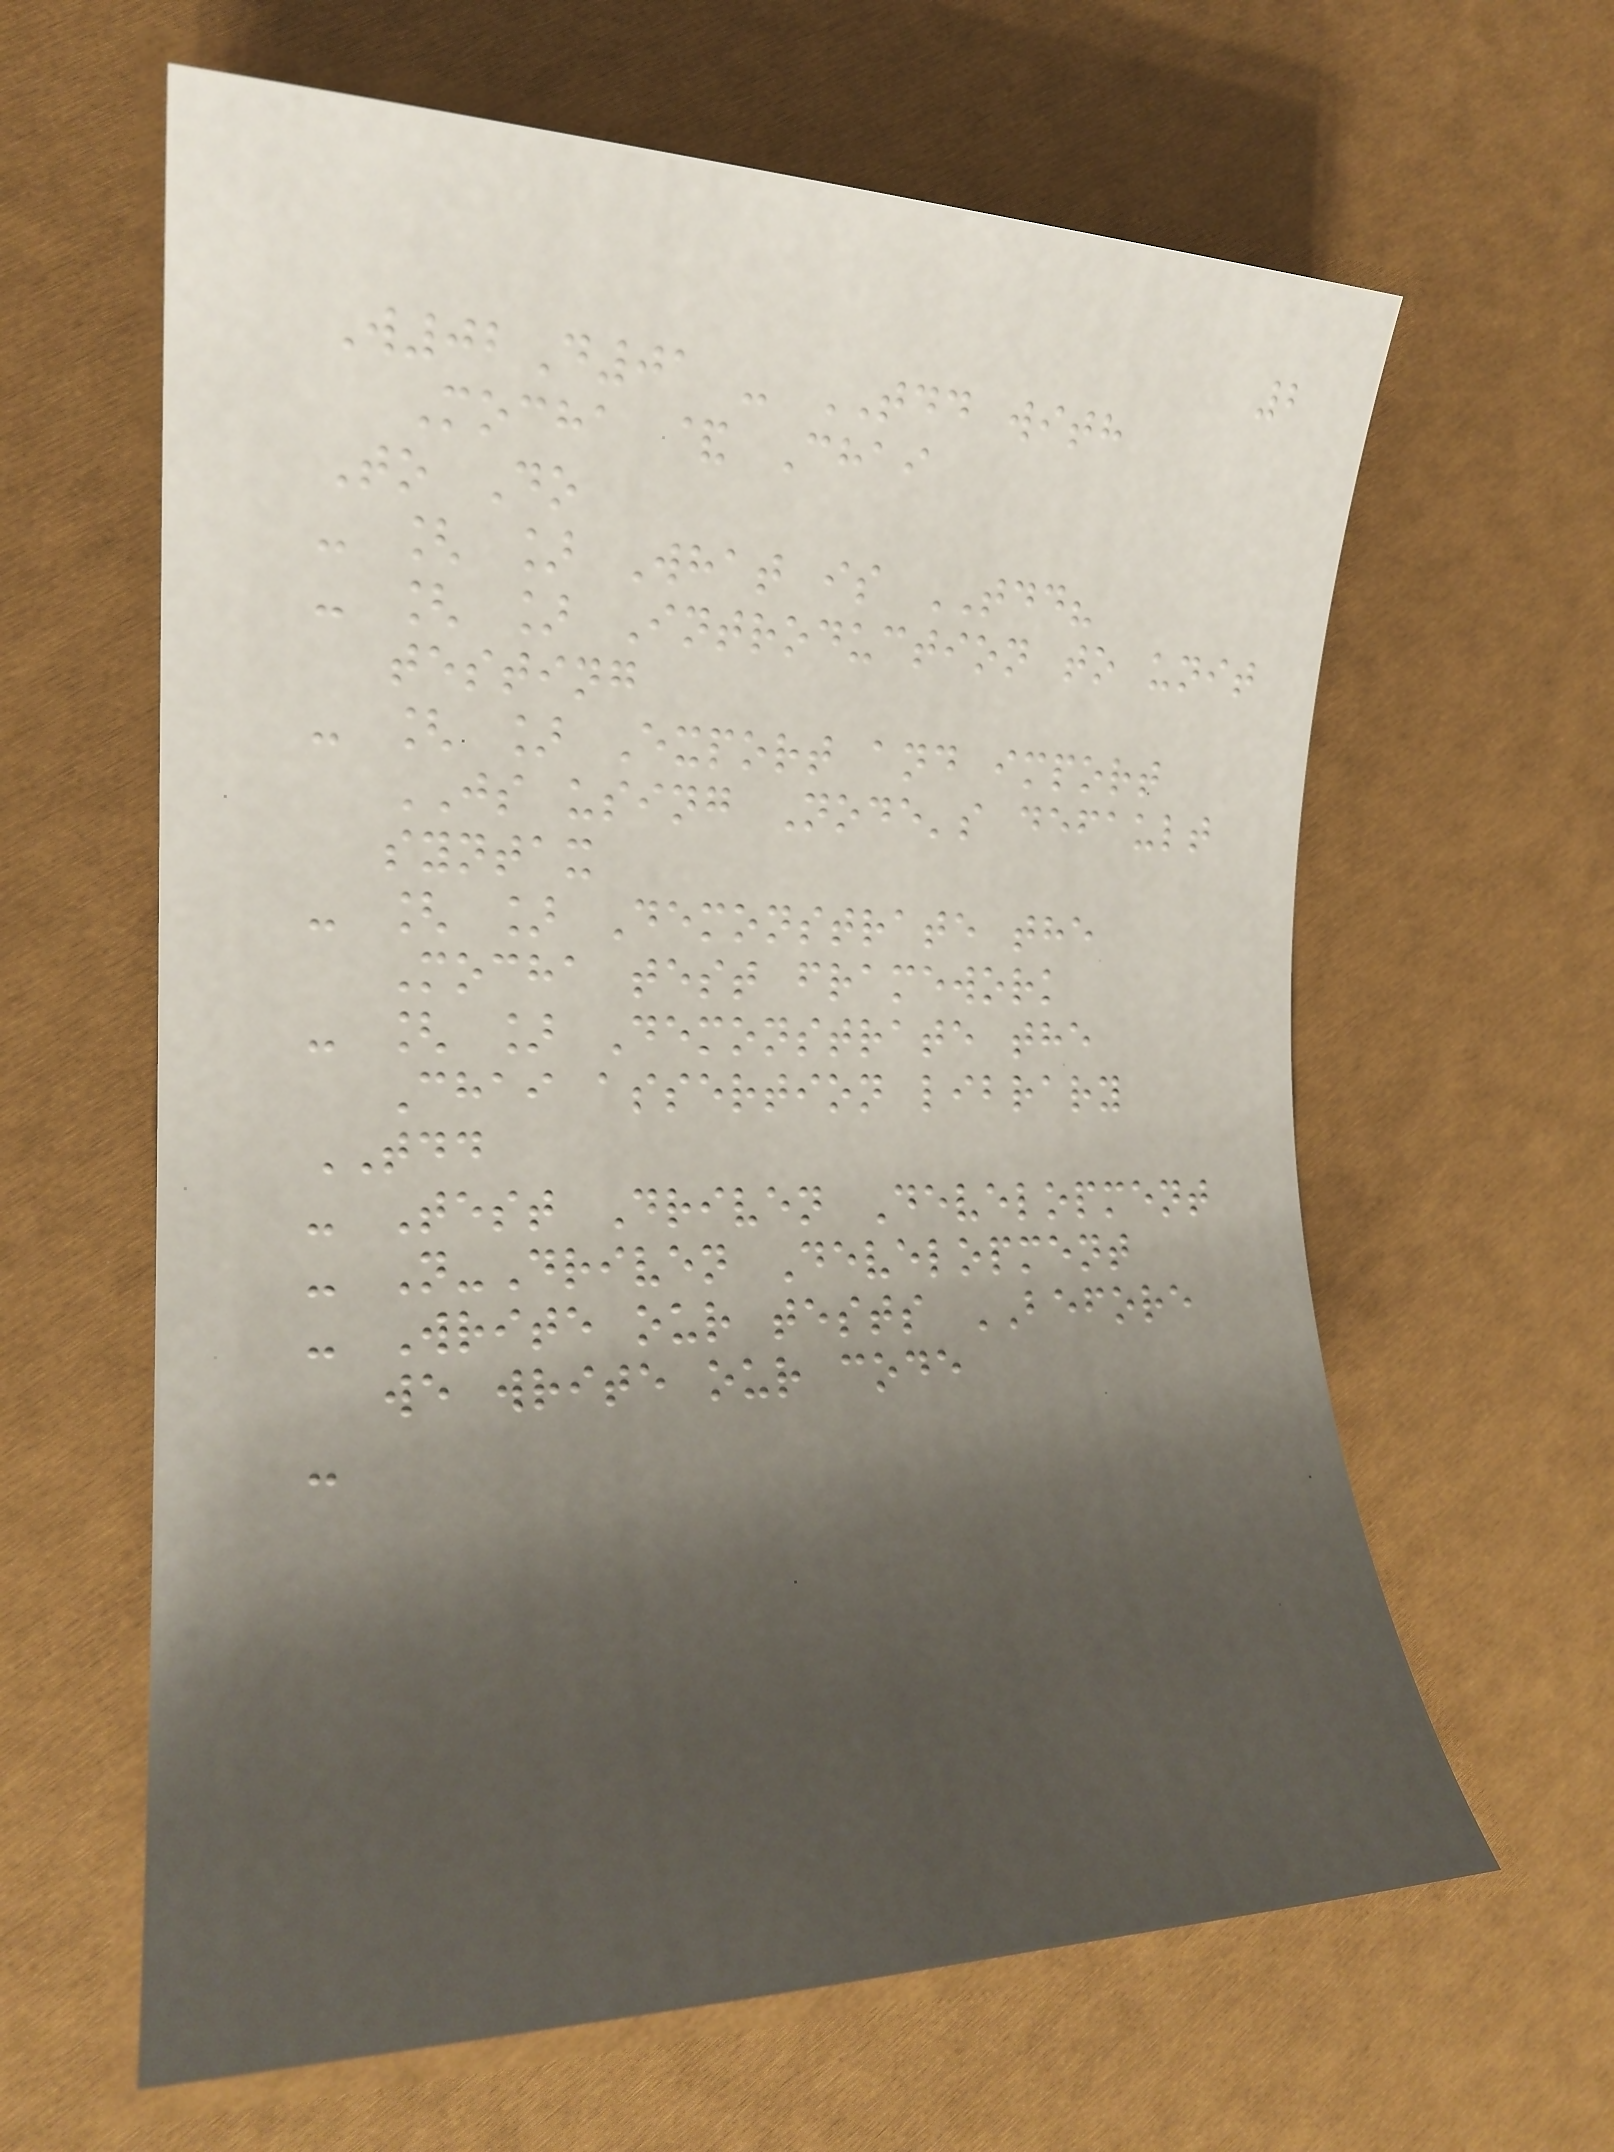2
W02D01 - TDD with
Mocha & Chai
To Do
- [ ] What is TDD?
- [ ] Introduction to unit
testing
- [ ] Export and import
JS using Node's default
syntax
- [ ] Demonstrate the
Mocha test framework
- [ ] Demonstrate the
Chai assertion library
TDD
- Test Driven Development
- N-Driven Development
- Write our tests BEFORE
we write our code
-
